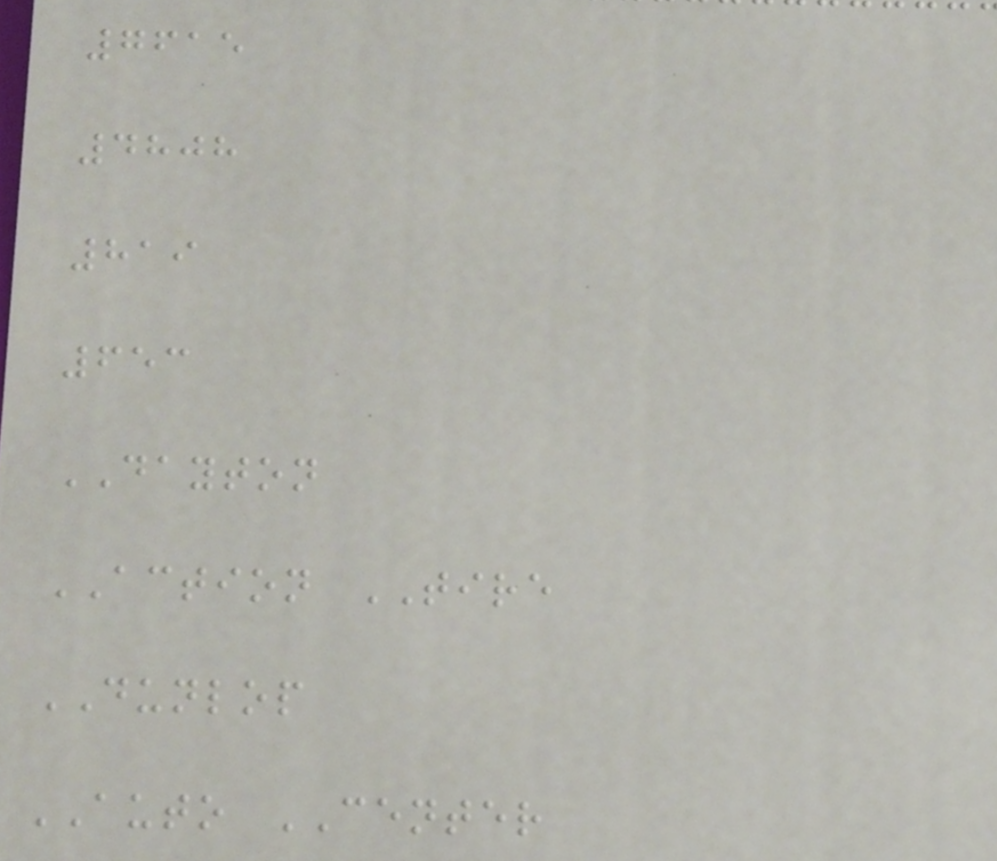7615
4808
819
653
DAYTON
ACTION TIRE
DUNLOP
AUTO CENTER
